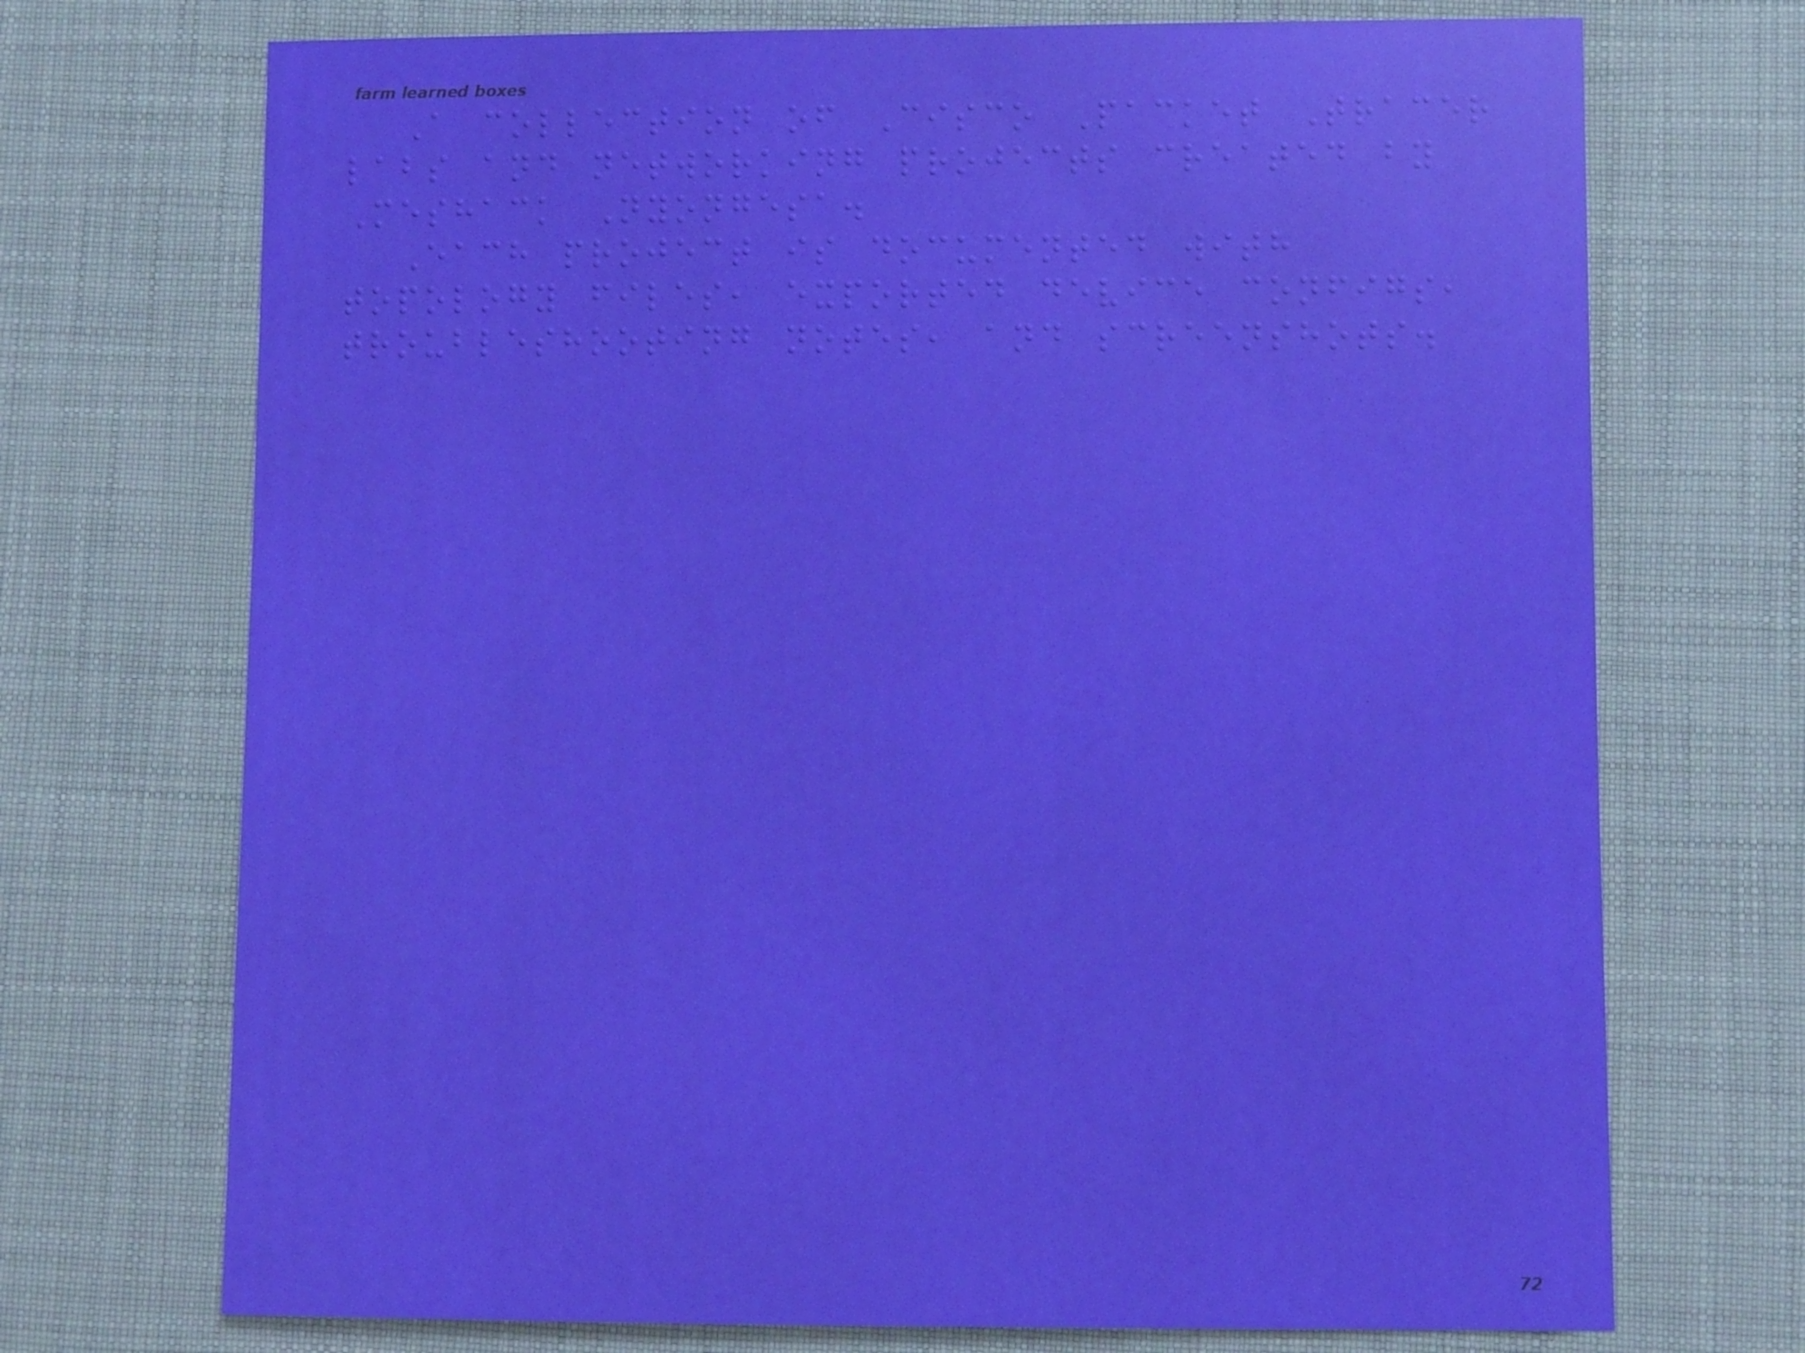A collection of Cisco Packet Tracer
labs and networking projects created by
Meshack Nyongesa.
Each project is documented with
topology files, exported device configs,
troubleshooting notes, and screenshots.
